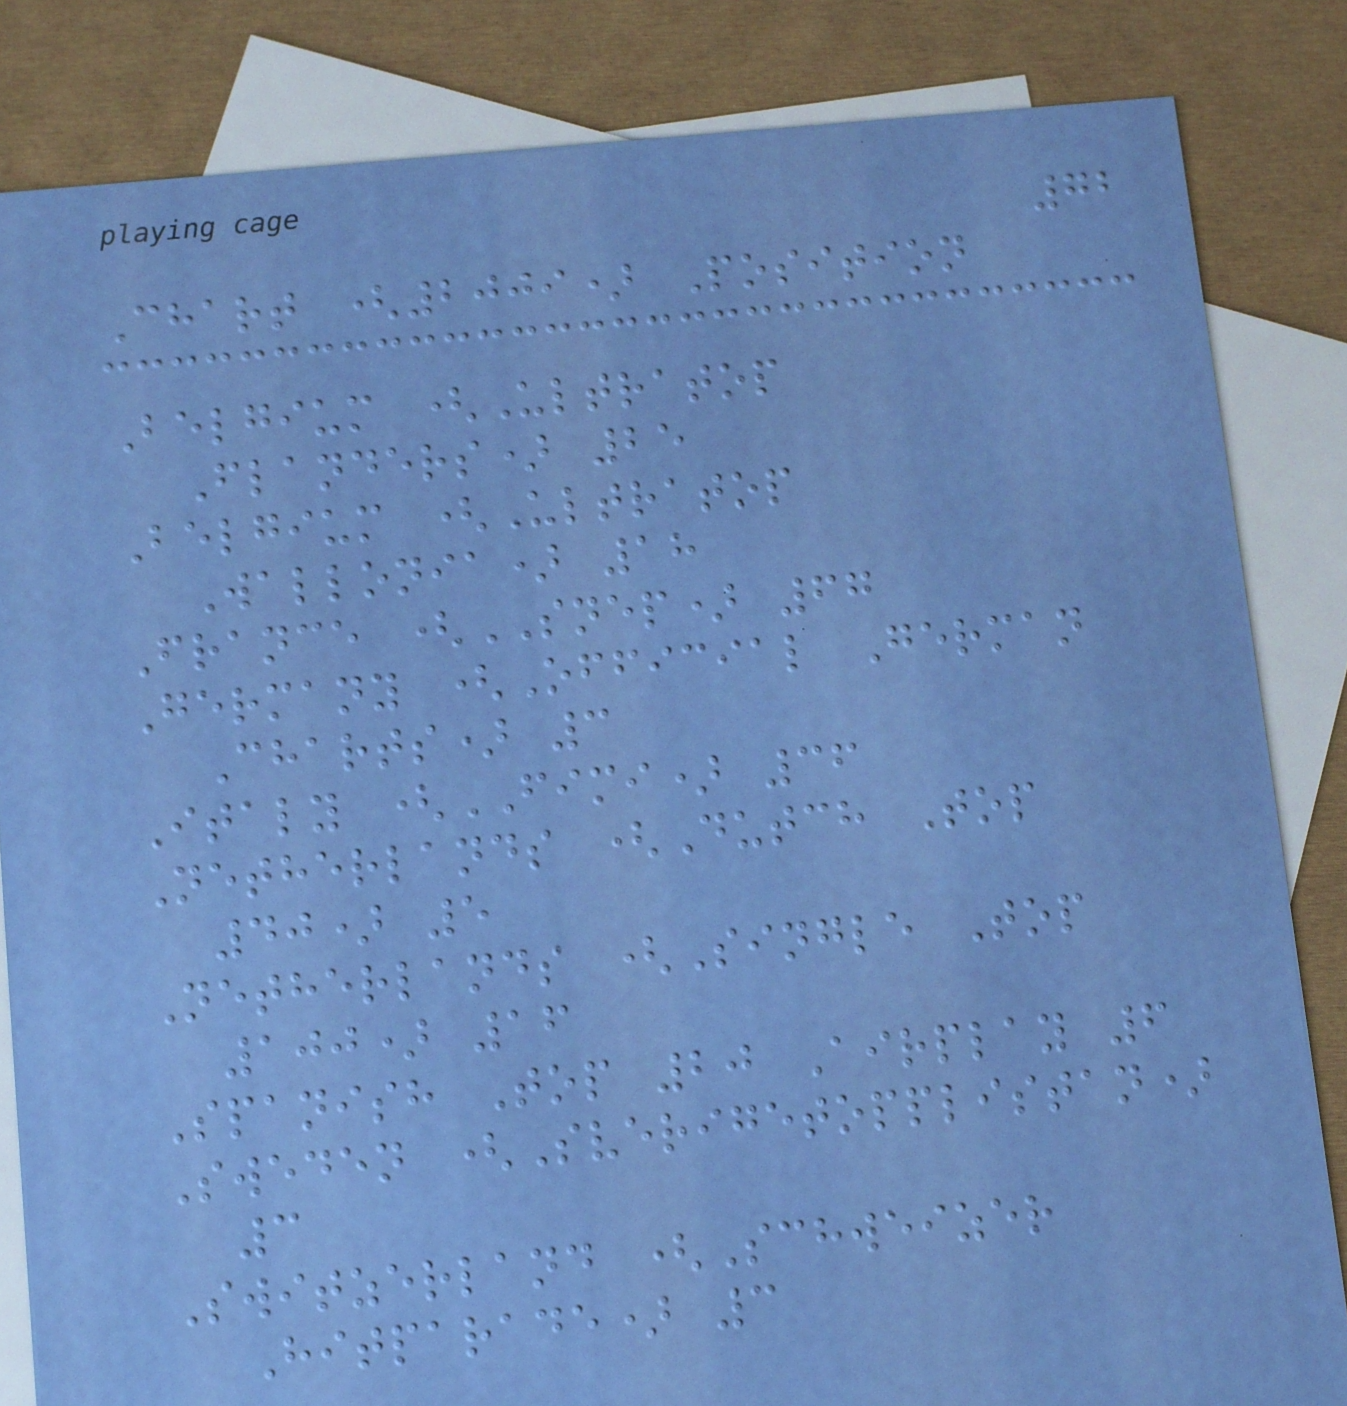72
Chart (2009) Position
Belgium (Ultratop
Flanders) 25
Belgium (Ultratop
Wallonia) 18
France (SNEP) 67
Germany (Official German
Charts) 3
Italy (FIMI) 36
Netherlands (Dutch Top
40) 5
Netherlands (Single Top
100) 16
Spanish Top 20 Airplay 6
Sweden (Sverigetopplistan)
3
Switzerland (Schweizer
Hitparade) 3
